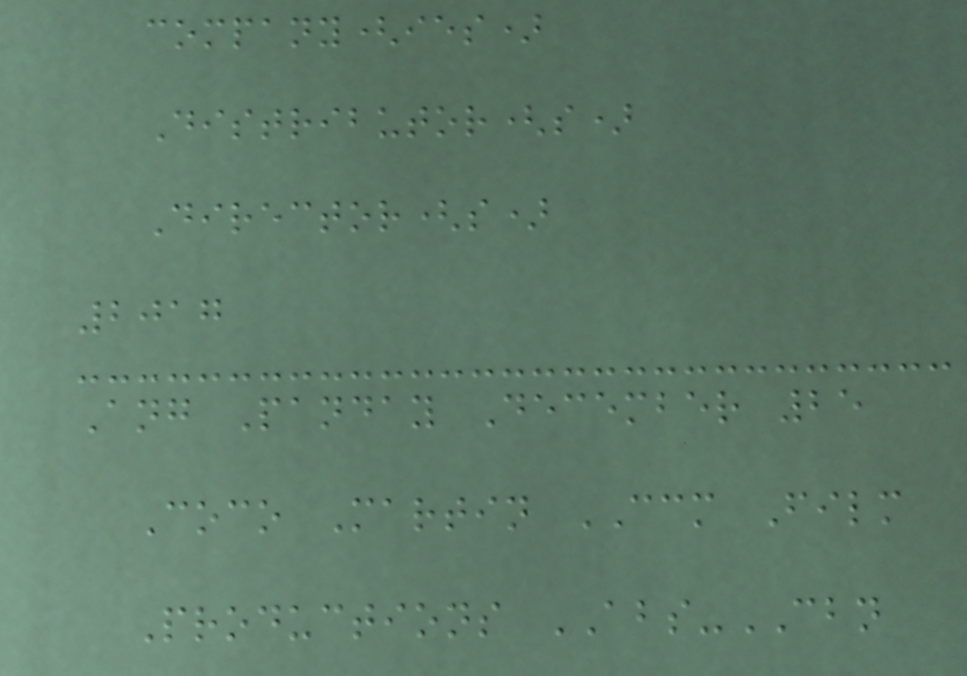company(ies)
Distributor(s)
Director(s)
2017
Ang Panday December 25
Coco Martin CCM Film
Productions ABS-CBN
